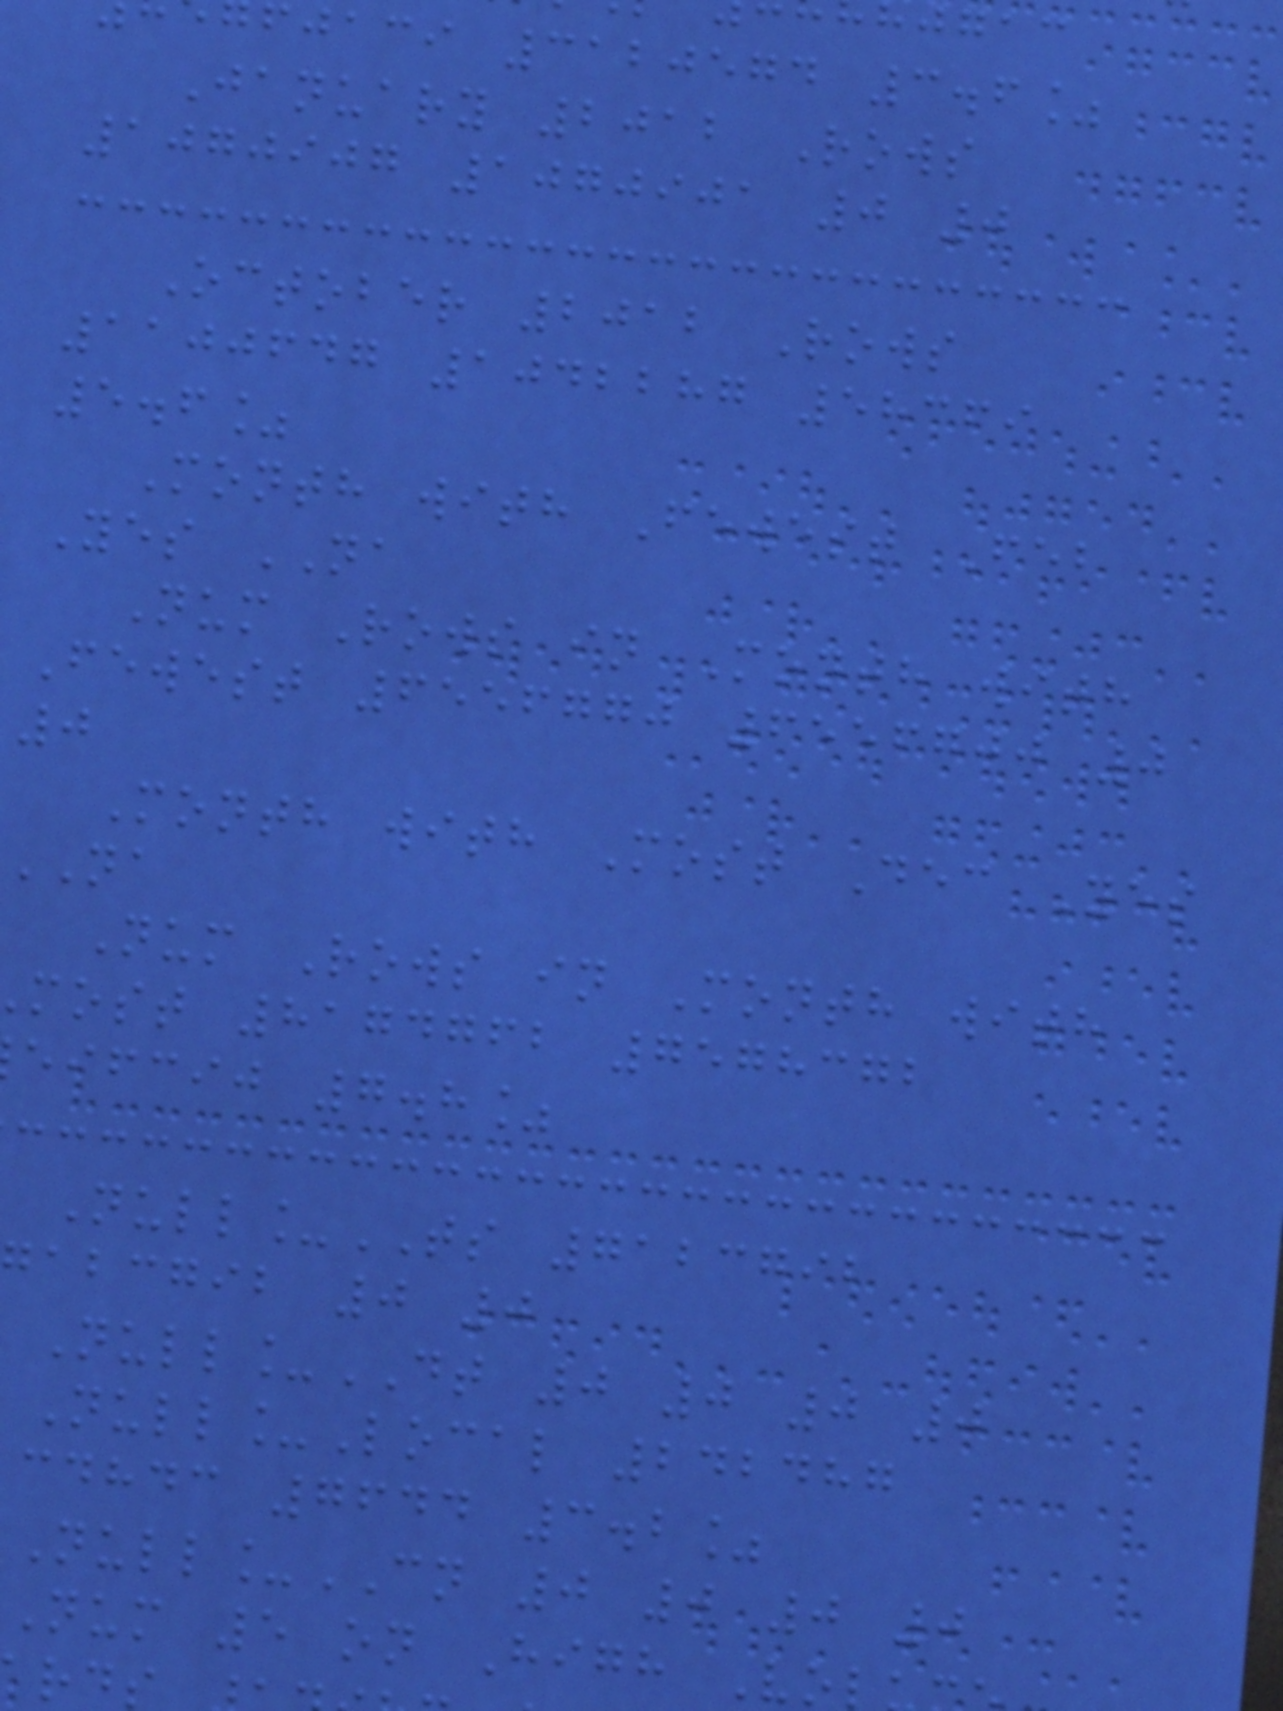fjaci 3120574 3.6%
January 2012 Rows
1070907 1070901 0 0
October 2012 Rows
1100647 1042287 58369
5.6%
Month with Fewest Feb
Yes NA
Num Rows in Month with
Fewest 6556770 6556700 0
0
Month with Most Dec Yes
NA
Num Rows in Month with
most 8174762 7578372
eifcij 7.8%
Null_TS 7123792
abcgib 0 0
Null_DT 0 0 0 0
Null_Local 242487
cdhdc 7644 3.2%
Null_CN 0 0 0 0
Num 5 on High Vo
